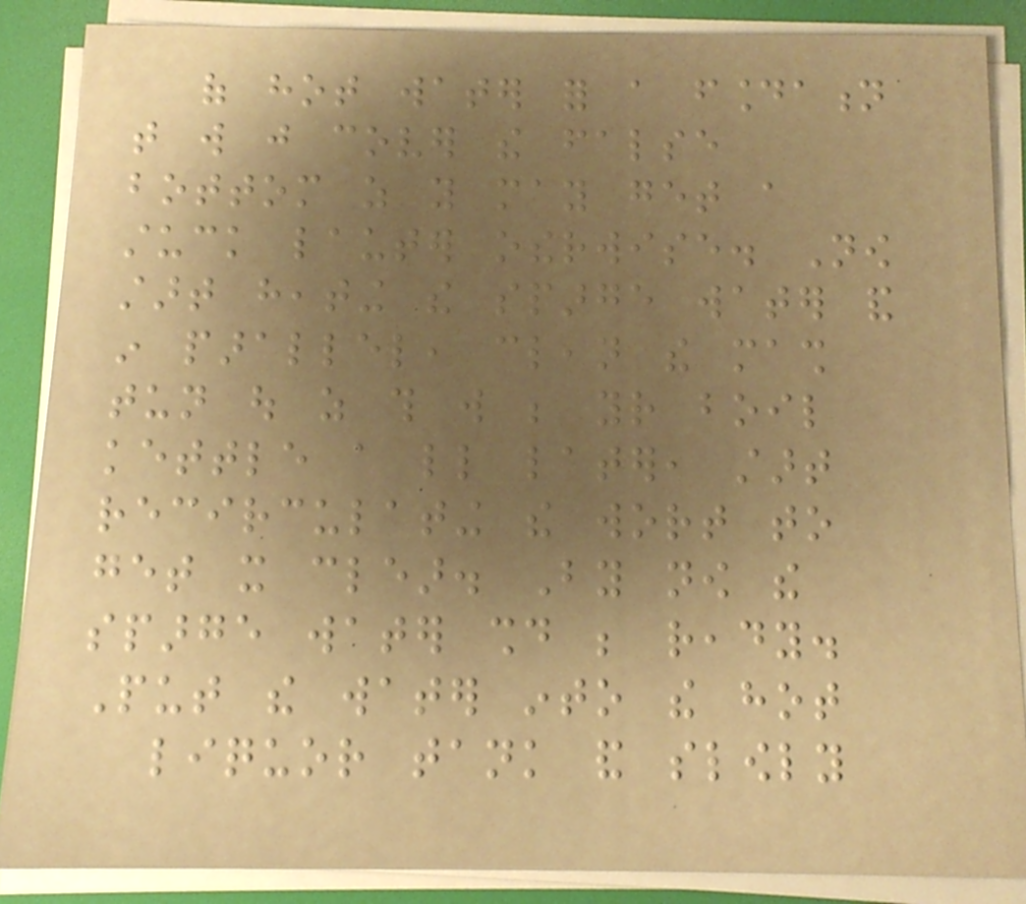of hot water for a foundation
that will just cover the false
bottom as you may get a
stuck lauter otherwise. Now
start heating the sparge water and
in parallel, clean the mash
tun out as this will be your boil
kettle a little later, start
recirculating the wort to
get it clear. By now the
sparge water should be ready.
Put the water into the hot
liquor tank and slowly
